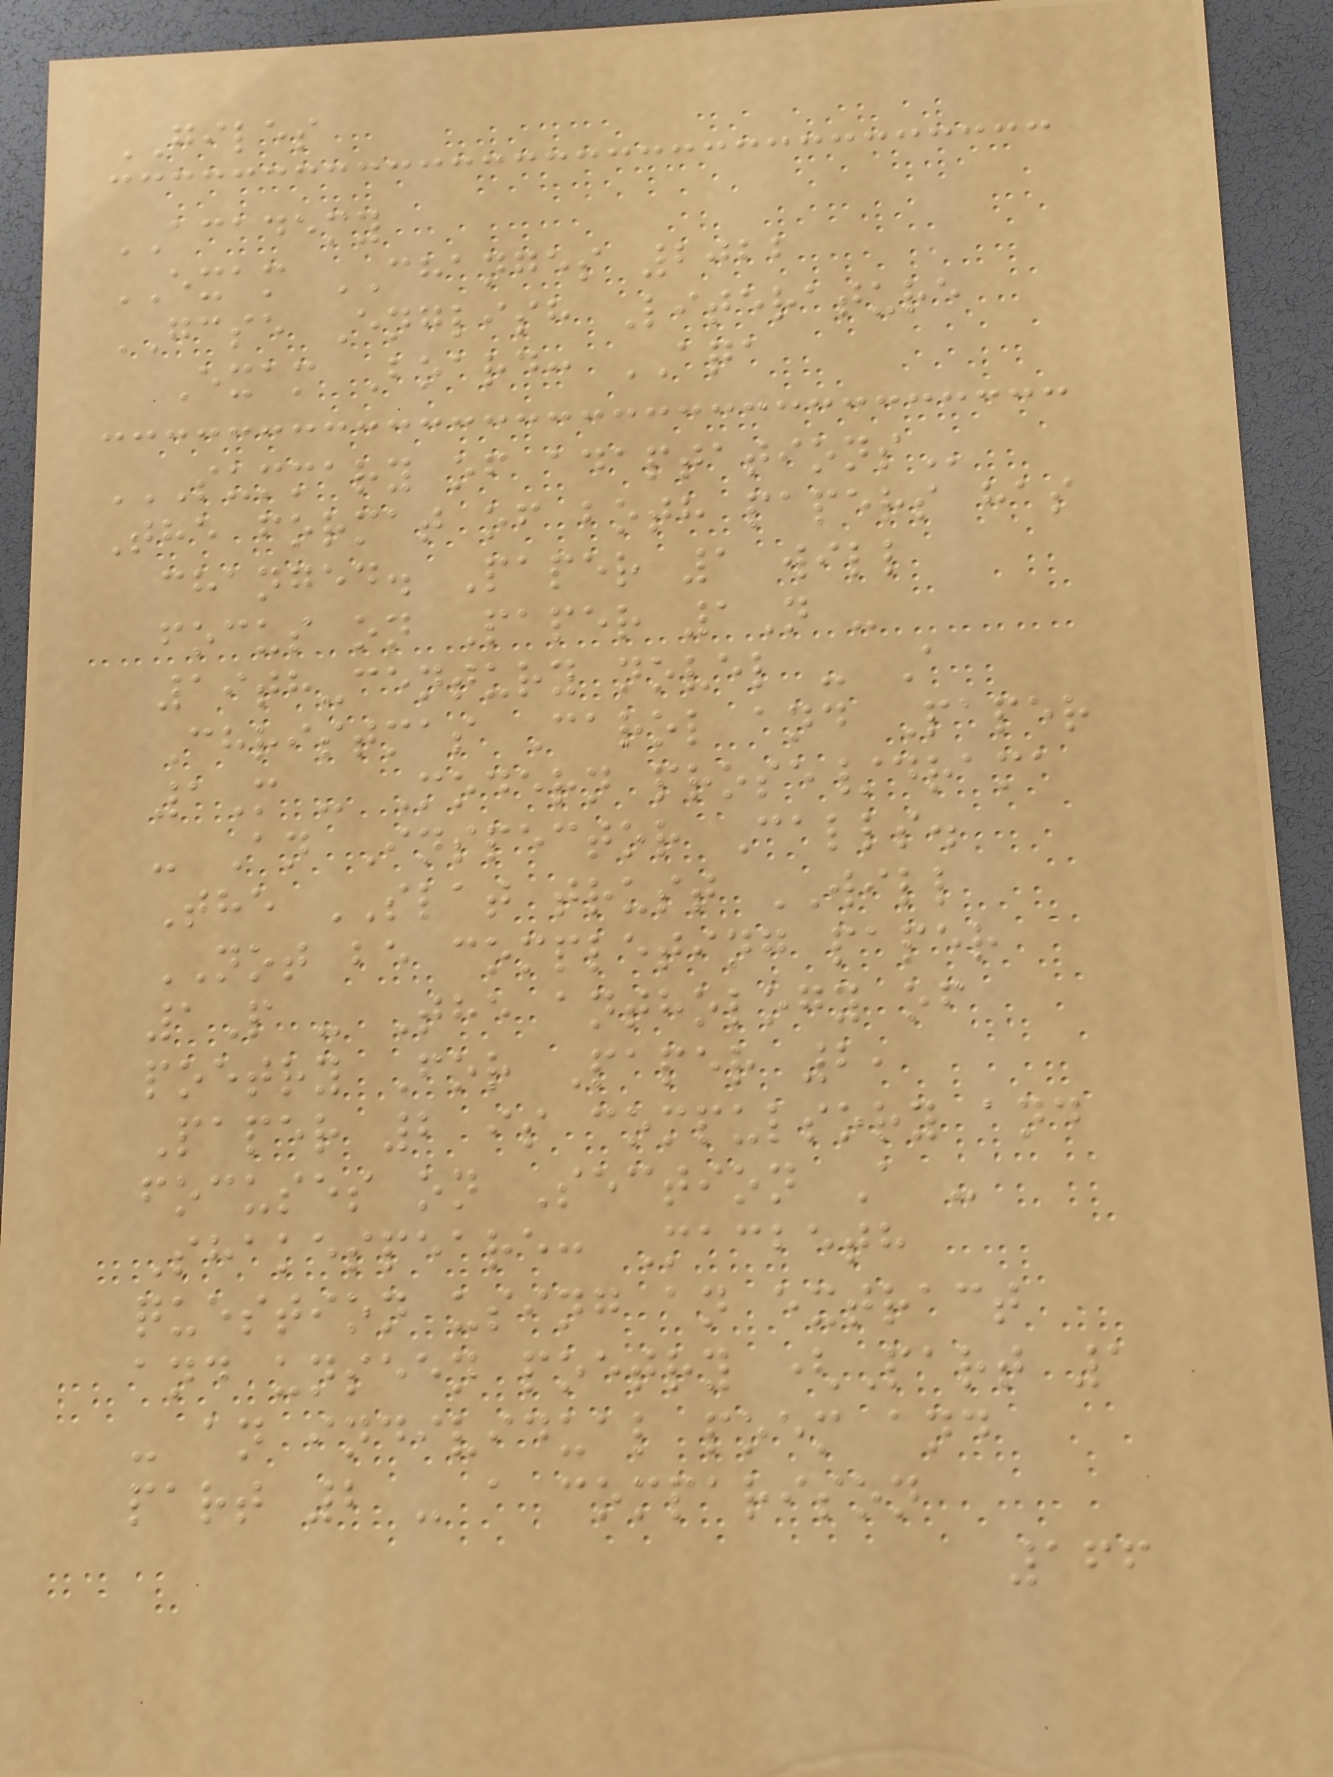GILES
ACADEMY
EXAM CHANGES 2022
GCSE English Literature
Exam Board: AQA
SUMMARY OF ADAPTATIONS
The format of both papers has
changed. Paper 1 will
focus on Paper 1N -
19th-century novel - A
Christmas Carol and Paper
1M - Modern prose/drama
- An Inspector Calls.
The SLAT trust WILL
NOT be completing paper
1P - The anthology of
poetry For Paper 2,
Paper 2 is compulsory and
focuses on Section A -
Shakespeare: Macbeth
question using an extract
and unseen poetry (Part 1
- an individual poem and
part 2 - a comparison
166
